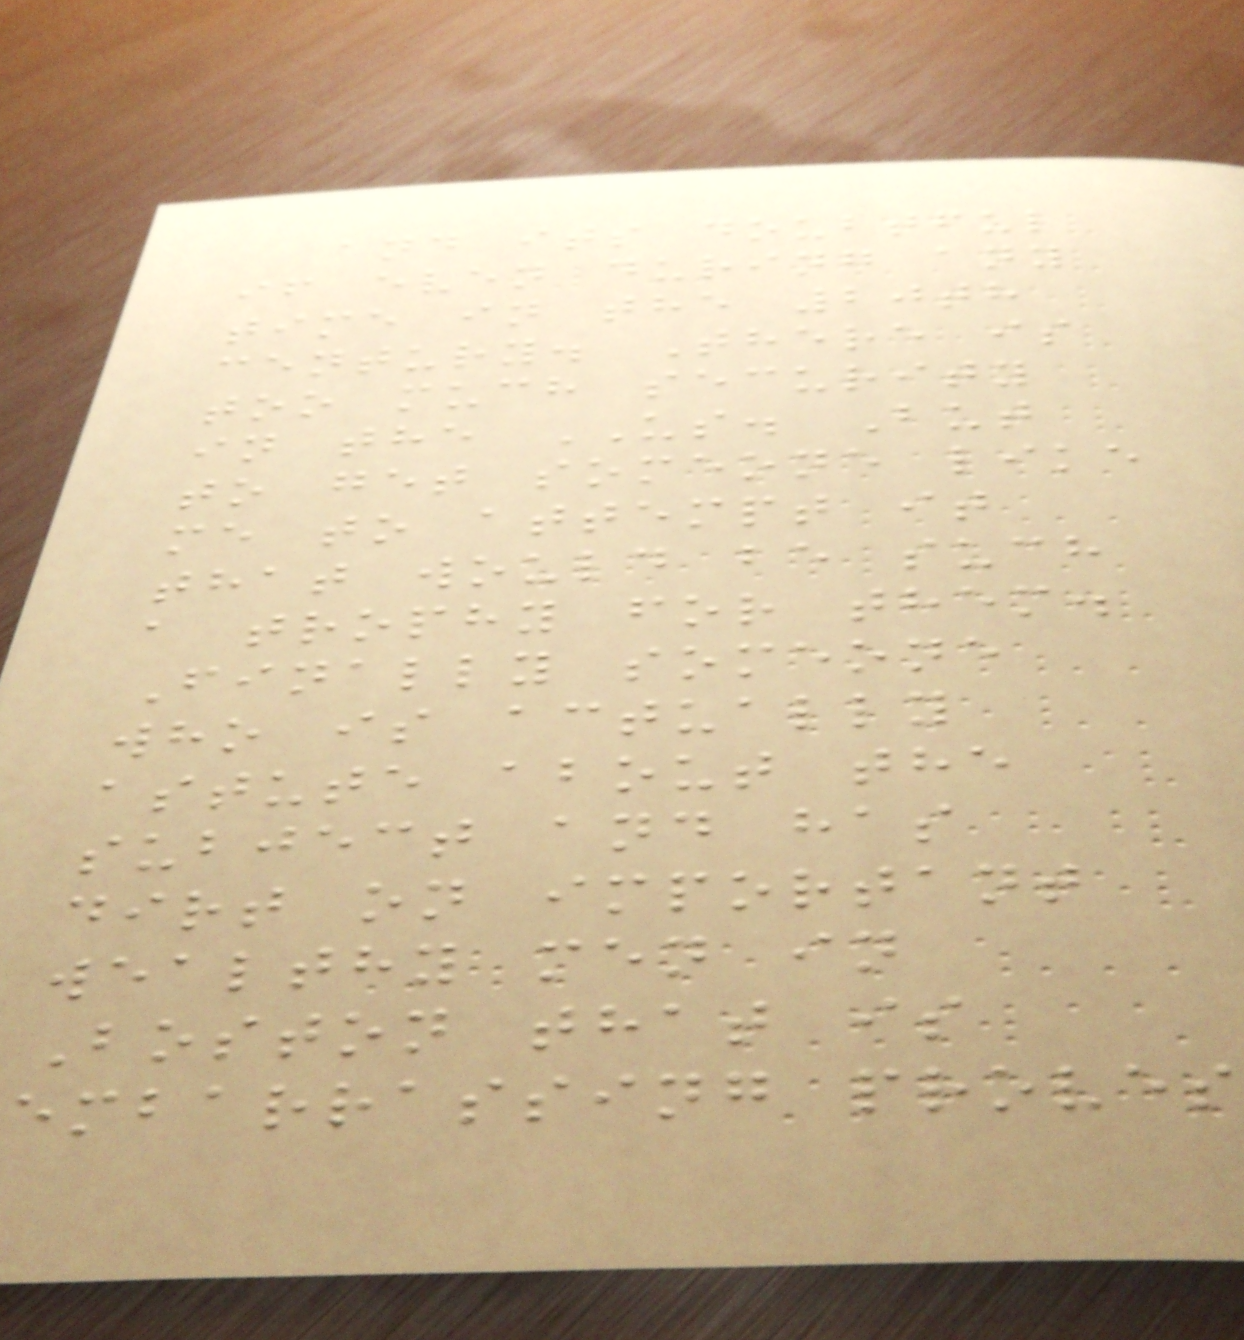and its doubtful
if even during any
time in the 20th
century. There is
too much security
in the US. But
to get someone like
me to attempt it
that would be such
a trophy for them.
Finally someone
who is actually
astute about the
subject and has
dirt on important
wealthy men in
Boston that is
embarrassing proves
